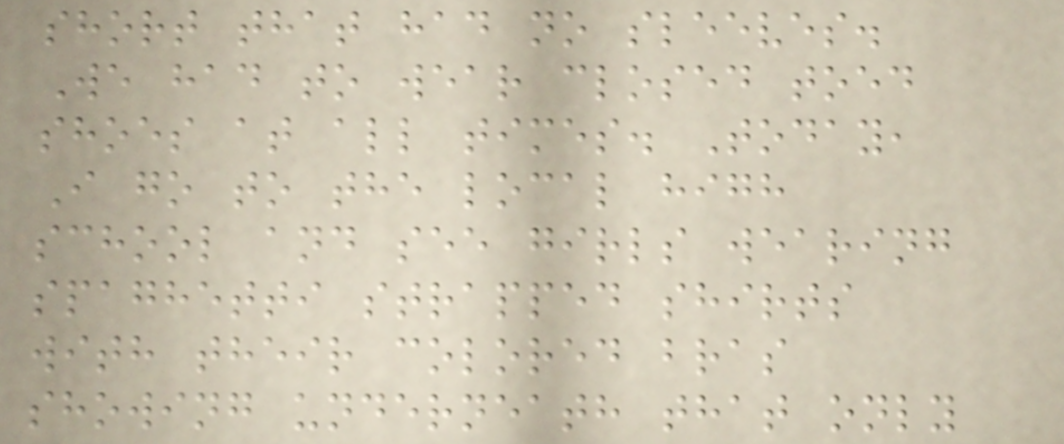short that had no sleeves.
We had to wear closed toed
shoes at all times. Today,
I go to the local high
school and see girls wearing
spaghetti strapped shirts
with their colored bras
showing underneath that only
